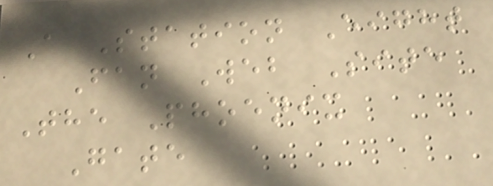A Station Eight
Fan Web Site
The Phoenix
Gate
